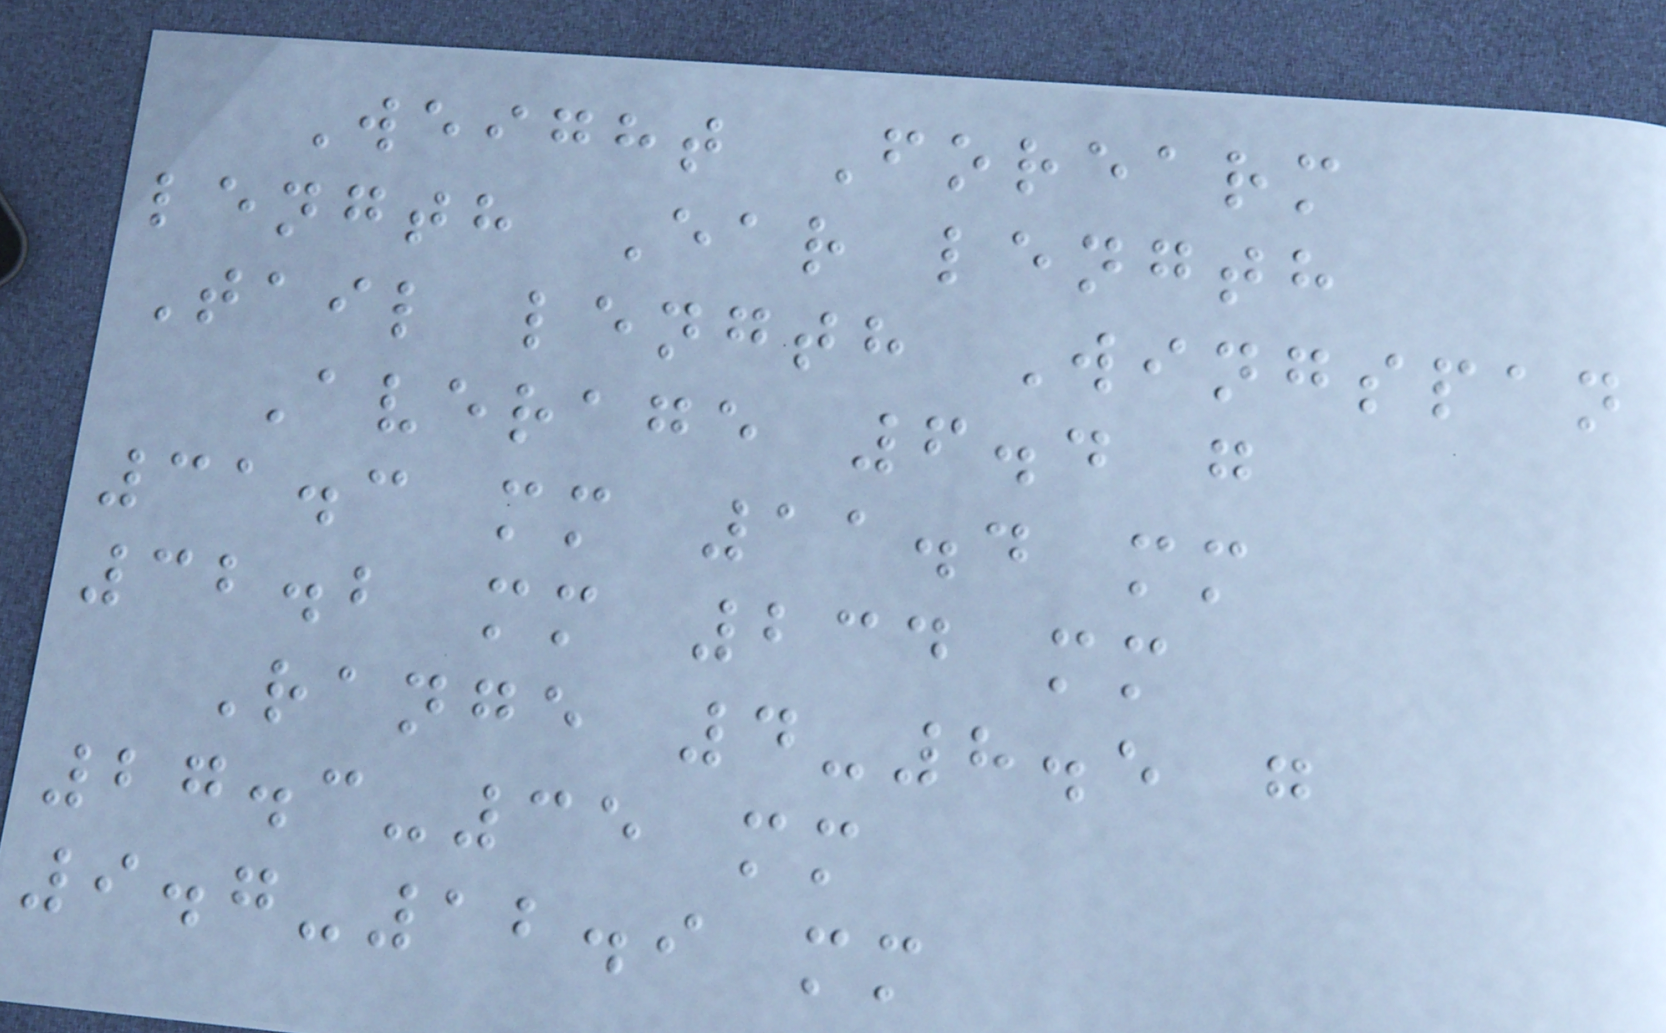Weight Forearm
length Ear length
Tail length Wingspan
Average 6.4 g
31.3 mm 11.4 mm
32.2 mm 234 mm
Range 4-8.5 g
27.3-35 mm
9.7-12.9 mm
